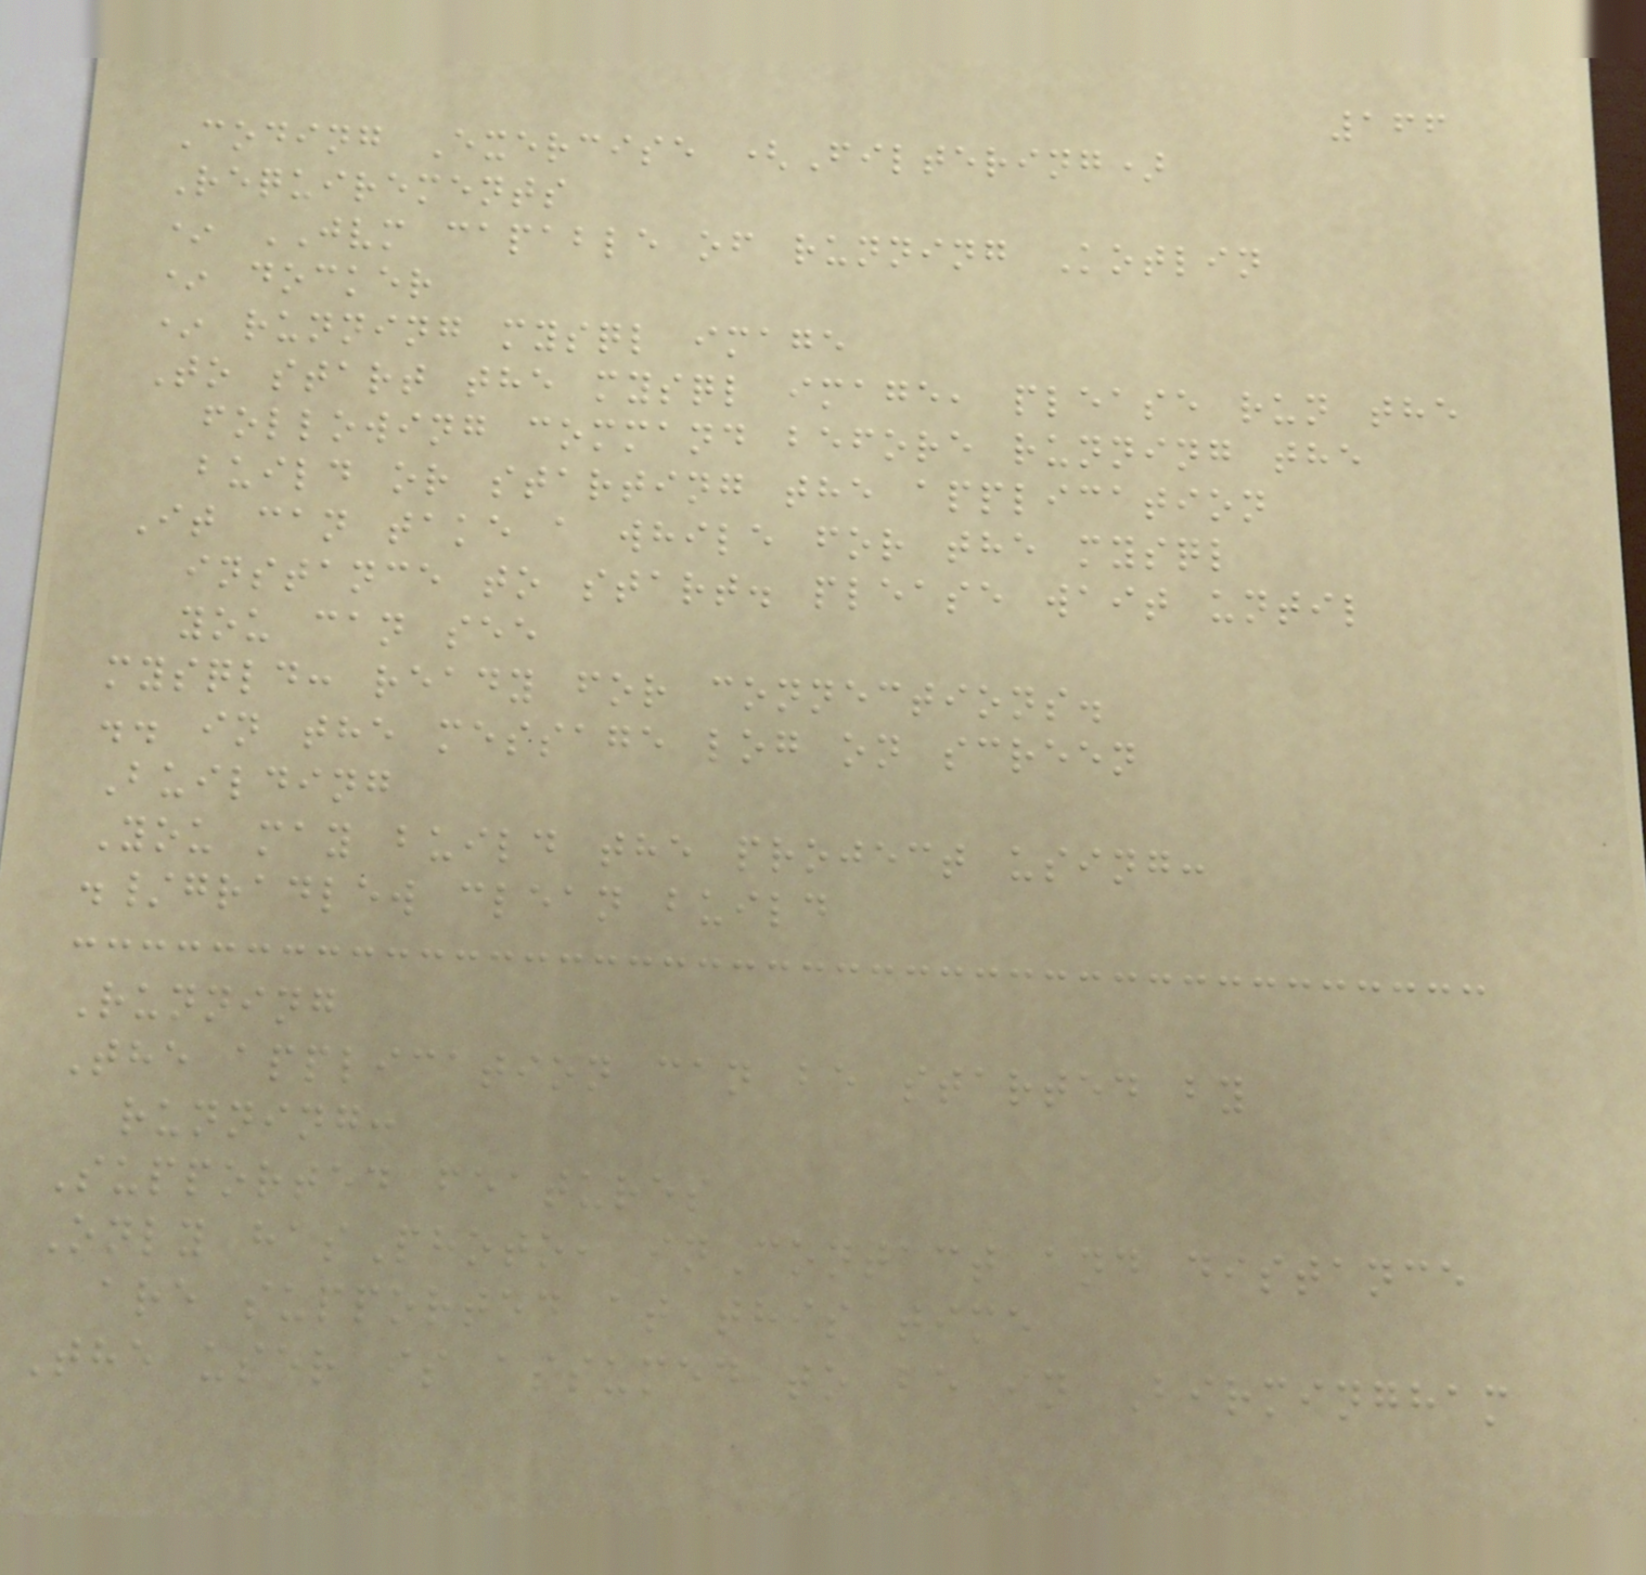166
Coding Exercise (Filtering)
Requirements
* JVM capable of running Kotlin
* docker
* running mysql image
To start the mysql image, please run the
following command before running the
build or starting the application
It can take a while for the mysql
instance to start. please wait until
you can see
mysqld: ready for connections.
.. in the message log on screen
Building
You may build the project using:
./gradlew clean build
Running
The application can be started by
running:
Supported features
Only hasPhoto, inContact and distance
are supported at this time
The user is assumed to be in Birmingham
